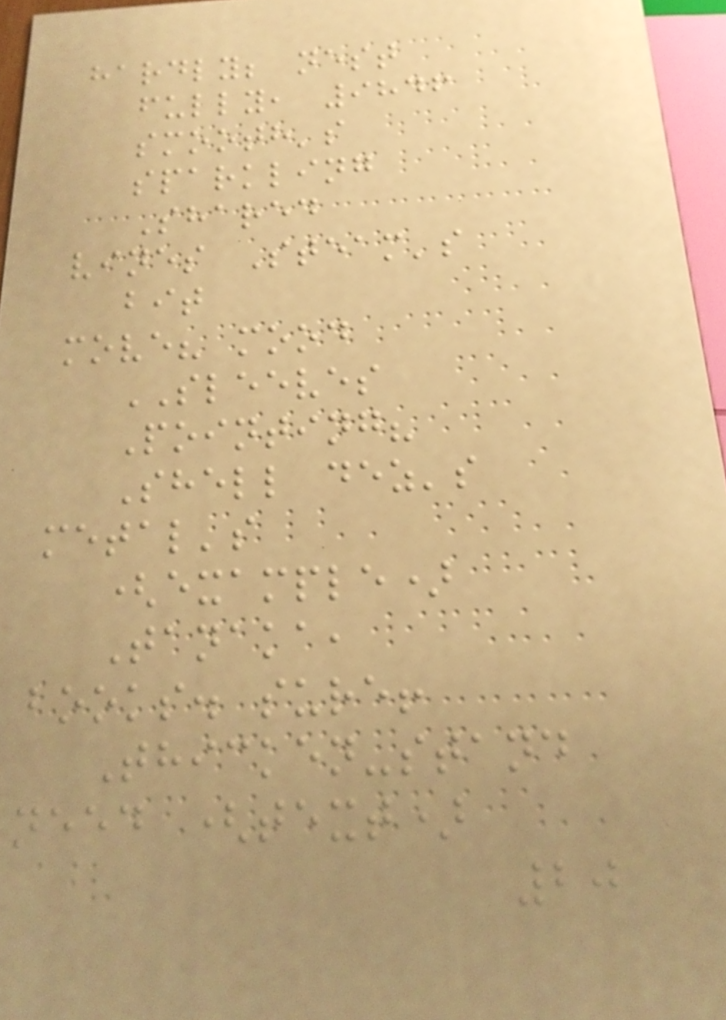hardly; nest
fully, 9846
smooth's
sparkling
Shared
vines Steam's
bit
move? mood
SLEEVES
Pointing?
Shell dez's
metal's
(example)
Tanaka,
books. sure!
Thicken-stand
need (text)
20
